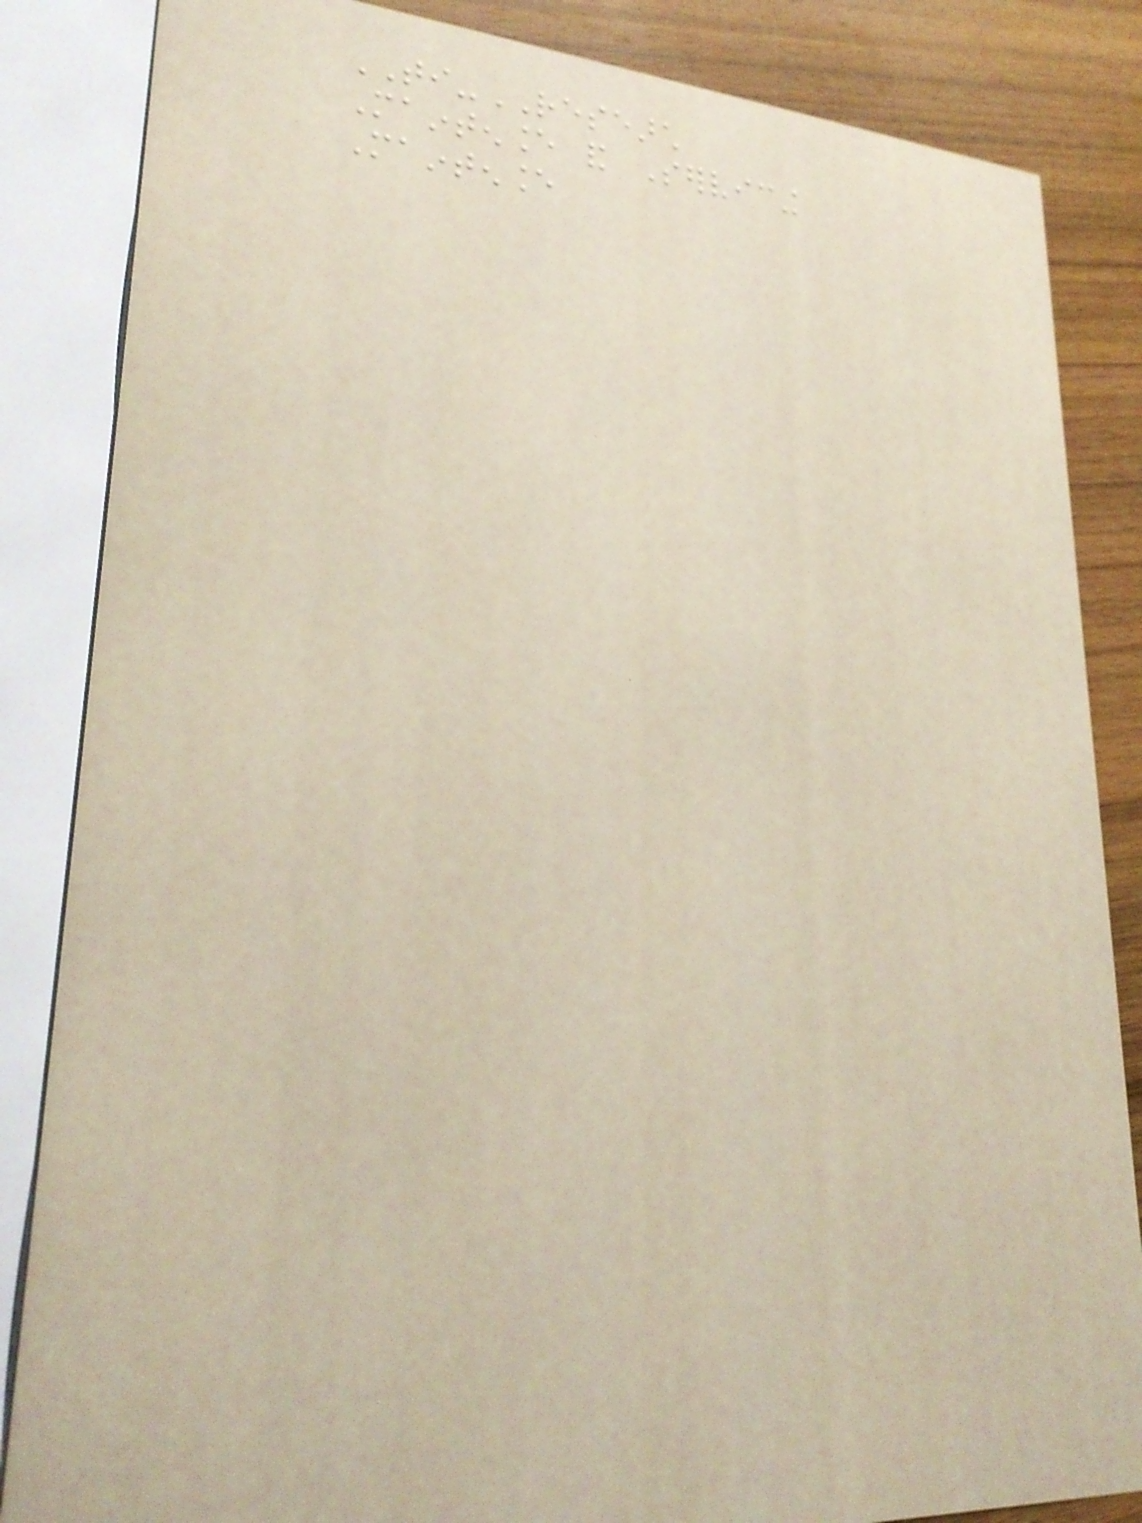TI-RESEARCH
Maintenance and Servicing
Maintenance
